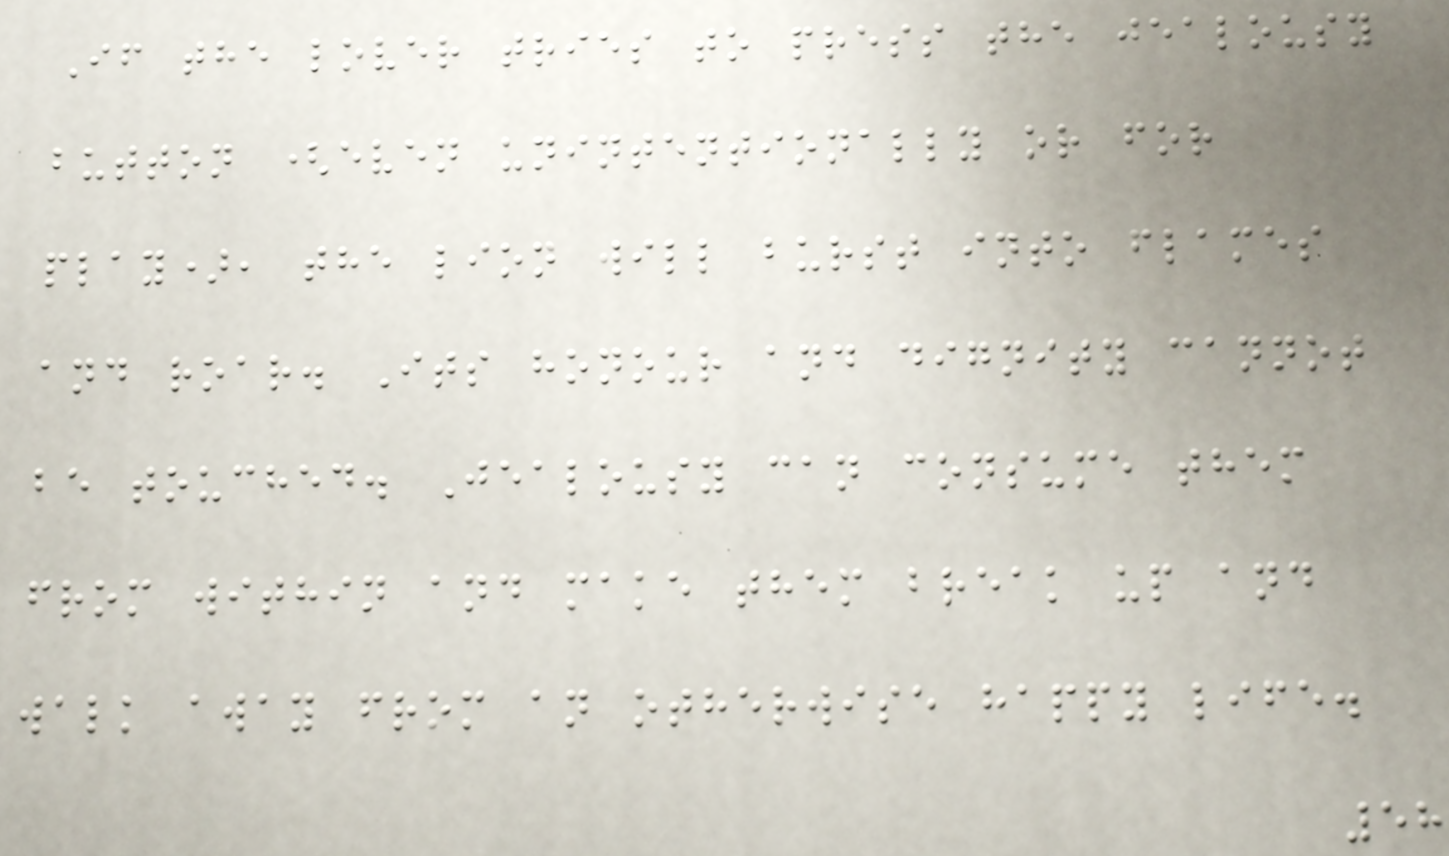If the lover tries to press the jealousy
button (even unintentionally or for
play), the lion will burst into flames
and roar. Its honour and dignity cannot
be touched. Jealousy can consume them
from within and make them break up and
walk away from an otherwise happy life.
58
